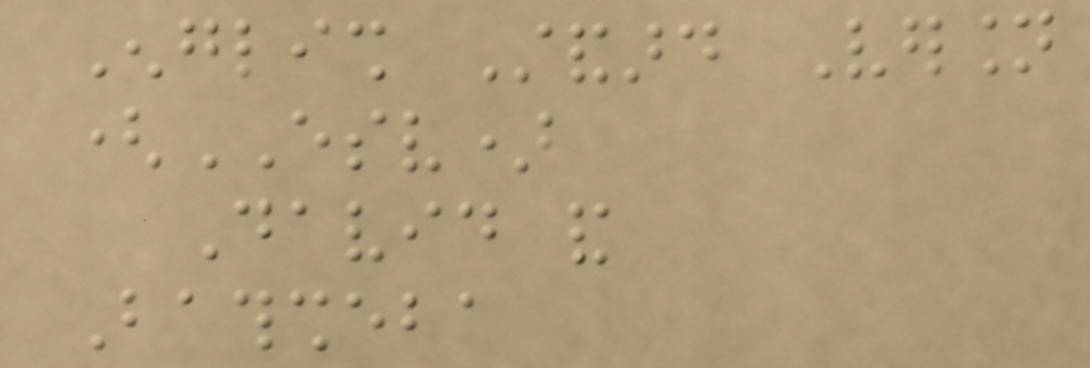English Standard Version
(ESV)
David and
Bathsheba
